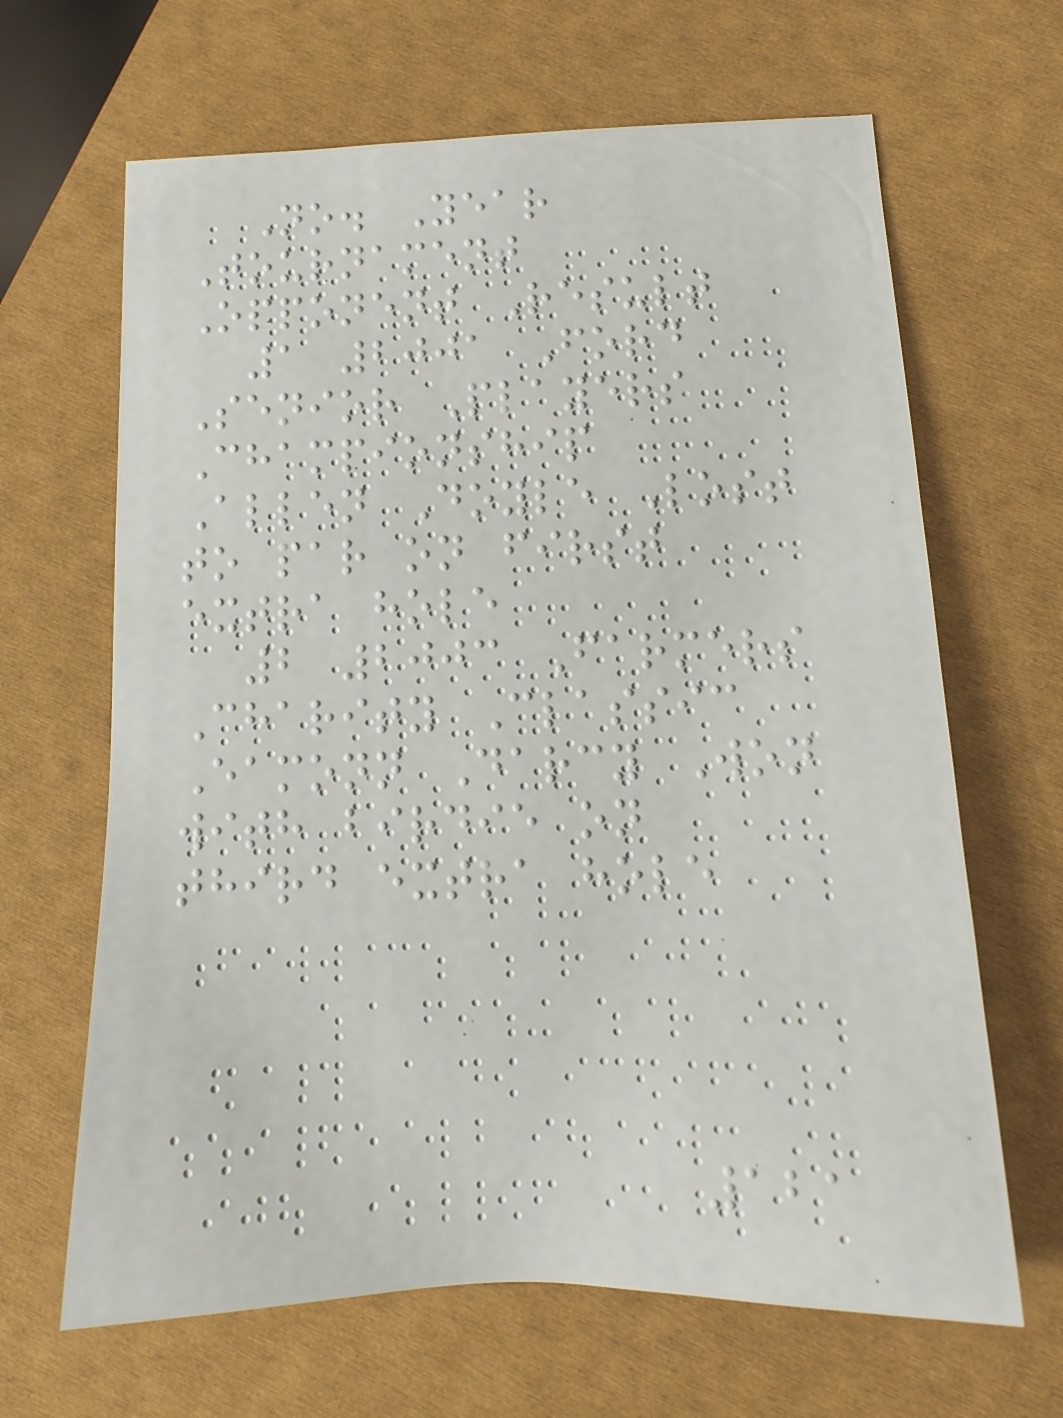No. Year
Tournament
Opponent Result
1 2001 Ford
Senior Players
Championship
Allen Doyle Lost
to par on first
extra hole
2 2003 Farmers
Charity Classic
Eamonn Darcy Won
with birdie on
third extra hole
121
